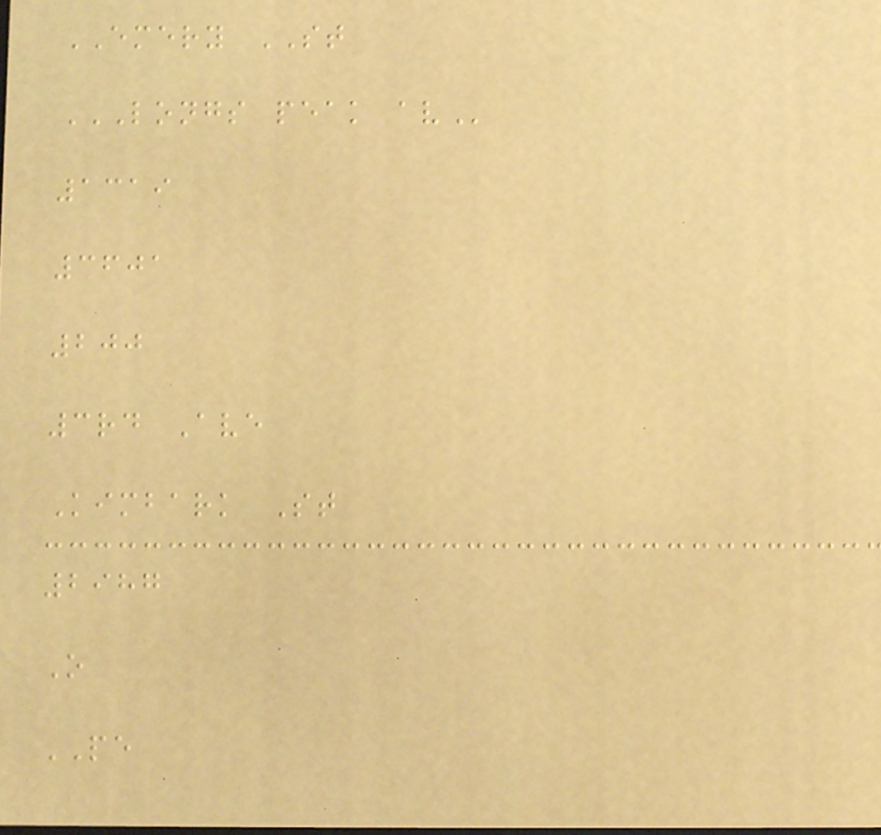EMERY ST
LONGS PEAK AV
1319
3601
200
3rd Ave
Kimbark St
2987
O
PE
